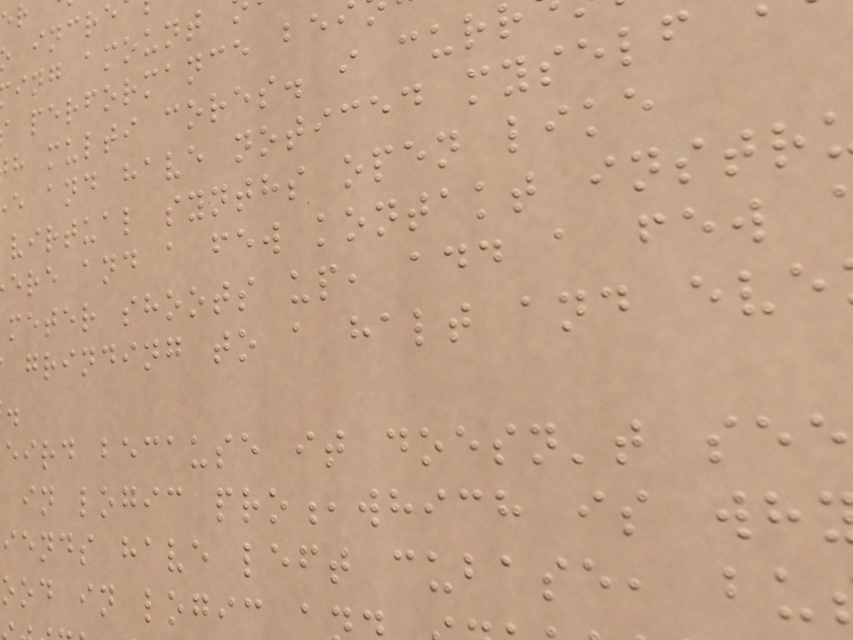performance be
h multi cores. i cur
e and have noticed myself
virtual synths open like
ere and a few kontakt instr
meter shoots up, add a few
grinding to a halt and eve
eird because it doesn't see
in logic pro,which is wh
iends have left cubase, bu
ood in logic
